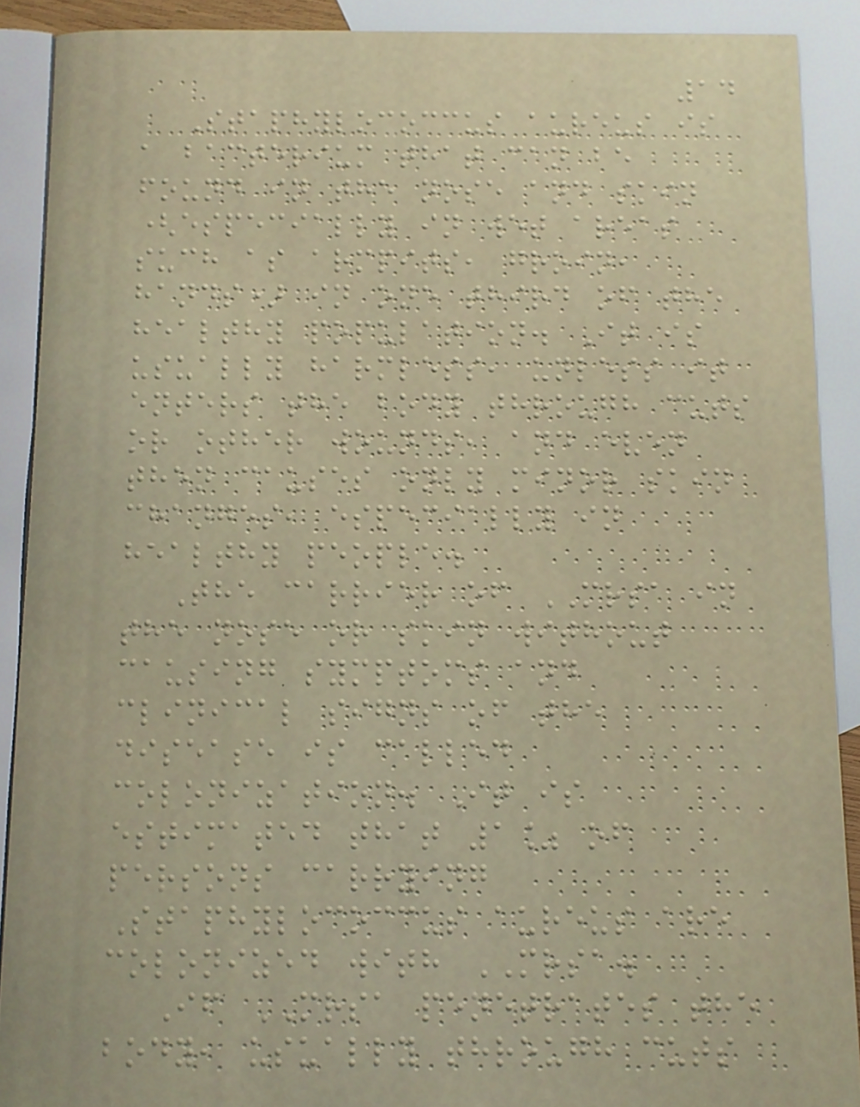14
Staphylococcus aureus is
a bacterium that can be
found in the nose and skin
(especially in wet areas
such as armpits, groin,
hands) in one third of the
healthy population. It is
usually harmless, unless it
enters the body through cuts
or other wounds, and even
then causes only minor skin
changes, especially in
healthy people.
The carrier of MRSA in
the nose or skin without
causing symptoms and
clinical signs of the
disease is called
colonization. It is
estimated that 1% of
persons carrying
Staphylococcus aureus are
colonized with MRSA.
If MRSA penetrates the
body, usually through cuts
